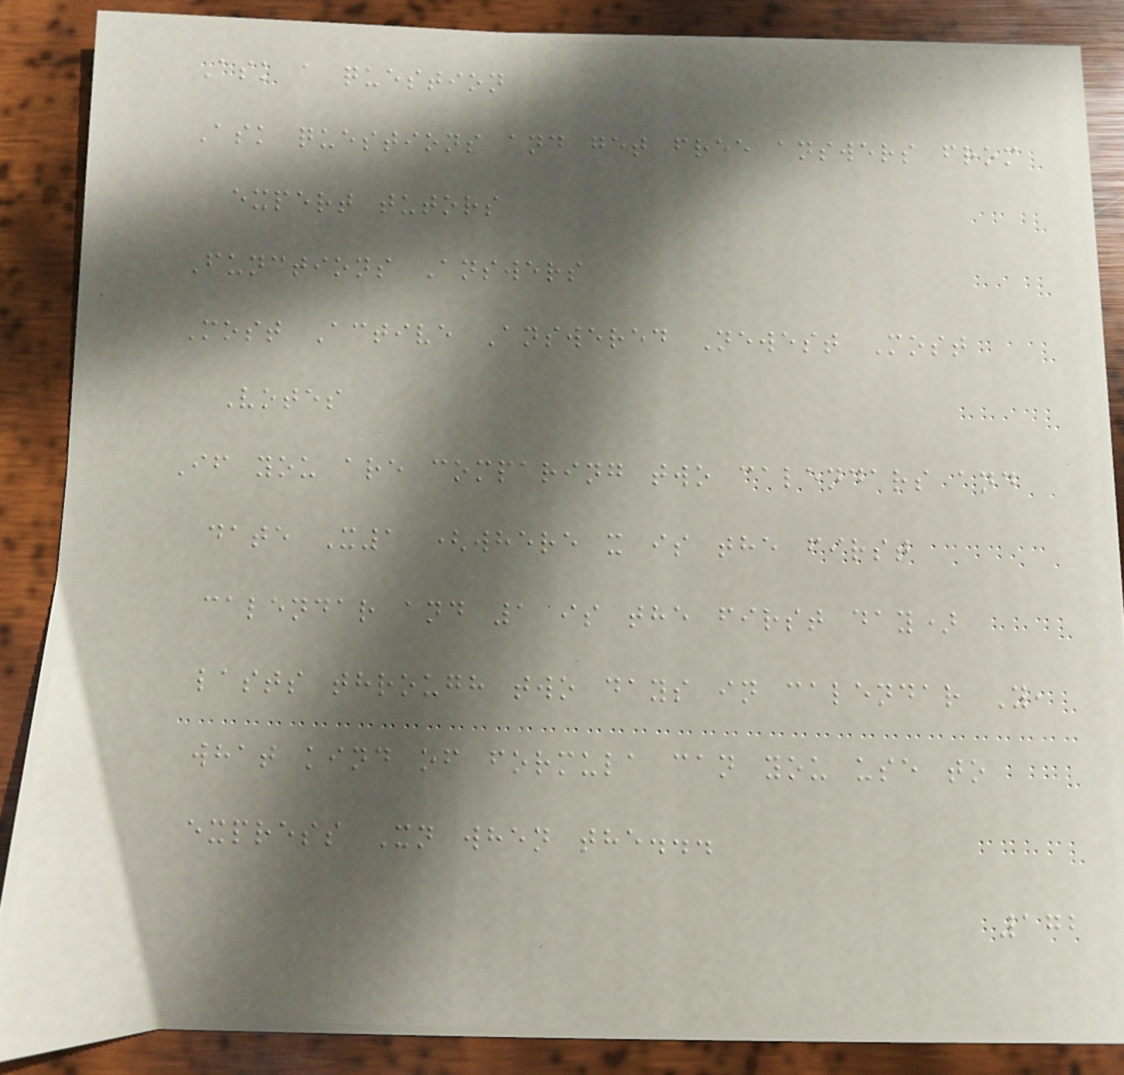Ask a question
Ask questions and get free answers from
expert tutors
Functions Answers
Most Active Answered Newest Most
Votes
If you are comparing two calendars and
date X1 (where x is the first
calendar and 1 is the first day)
lasts through two days in calendar Y,
what kind of formula can you use to
express Xn when the...
172
